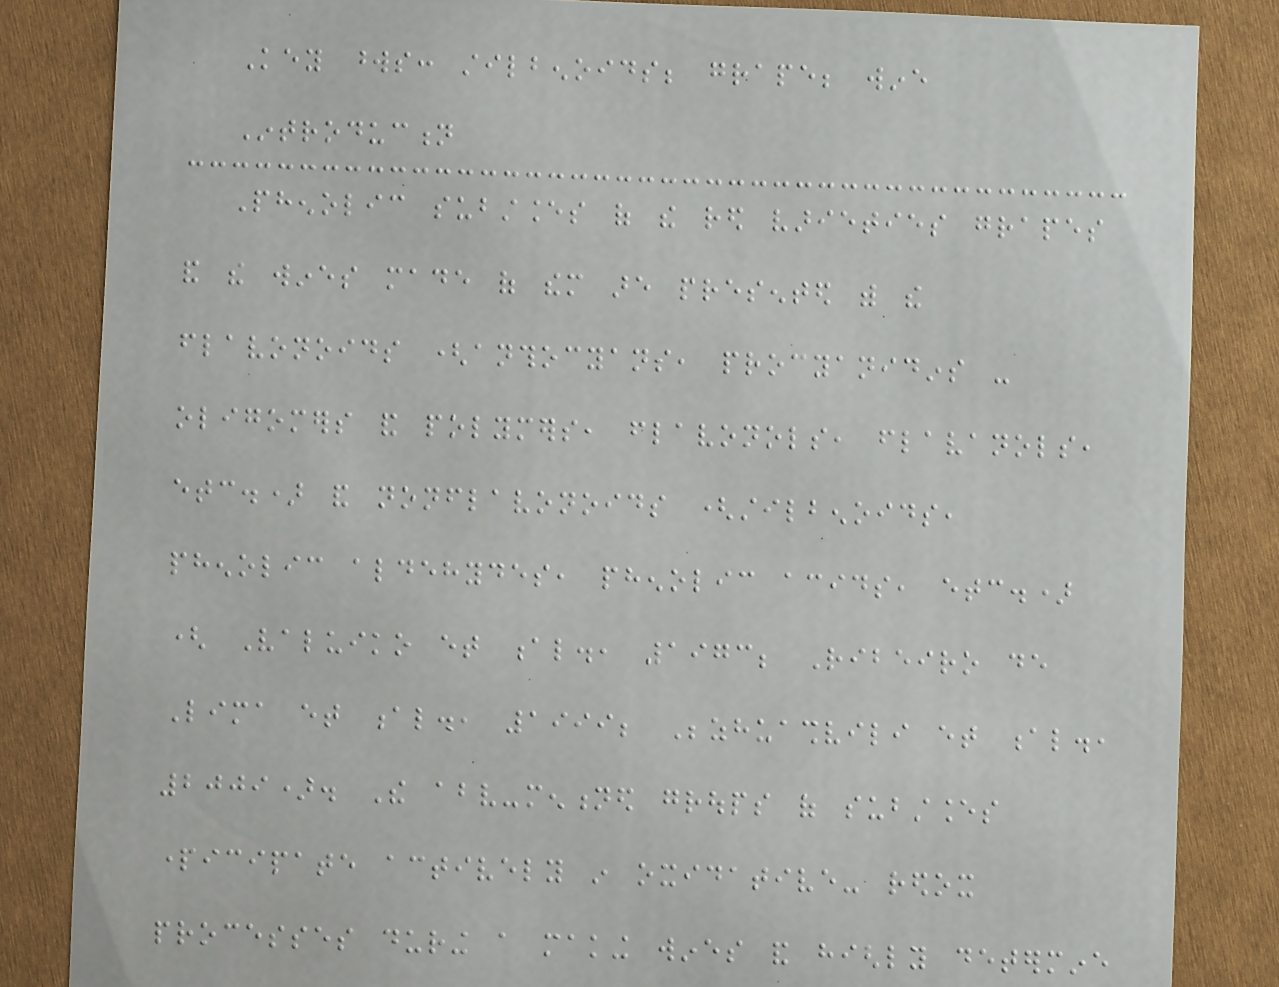Key words: stilbenoids; grape; wine
Introduction
Phenolic substances of the red varieties grapes
and the wines made of them are presented with the
flavonoids (anthocyans, procyanidins -
oligomers and polymers, flavonols, flavanols,
etc.) and nonflavonoids (stilbenoids,
phenolic aldehydes, phenolic acids, etc.)
( Valuiko et al., 1973; Ribeiro de
Lima et al., 1999; Bezhuashvili et al.,
2009). The above-mentioned groups of substances
participate actively in oxidative- redox
processes during a making wines and highly determine
